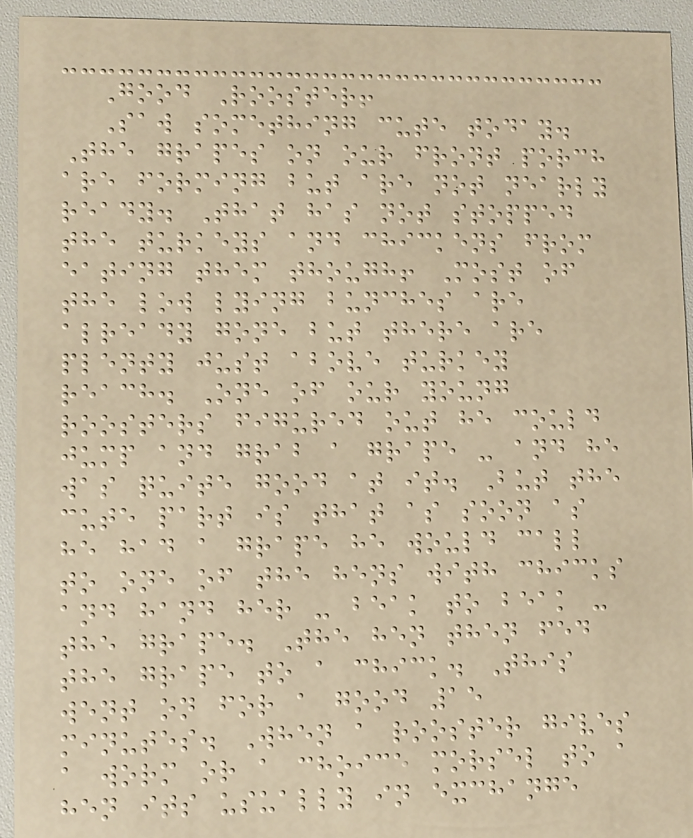Good Rooster!
Saw something cute today.
The grapes on our front porch
are forming but are not nearly
ready. That has not stopped
the turkeys and chickens from
eating them though! Most of
the low lying bunches are
already gone but there are
plenty just above turkey
reach. One of our young
roosters figured out he could
jump and grab a grape - and he
was quite good at it. But the
cute part is that as soon as
he had a grape he would call
to one of the hens with chicks
and hand her - beak to beak -
the grape. The hen then fed
the grape to a chick. This
went on for a good 15
minutes. When a rooster gives
a worm or a choice morsel to a
hen its usually in exchange
